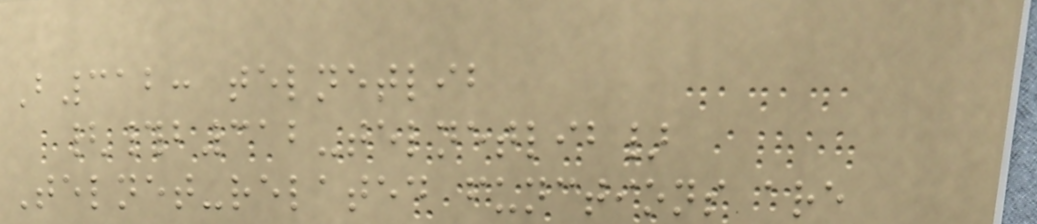B312: telnetlib
{#b312-telnetlib}
Telnet-related functions are
